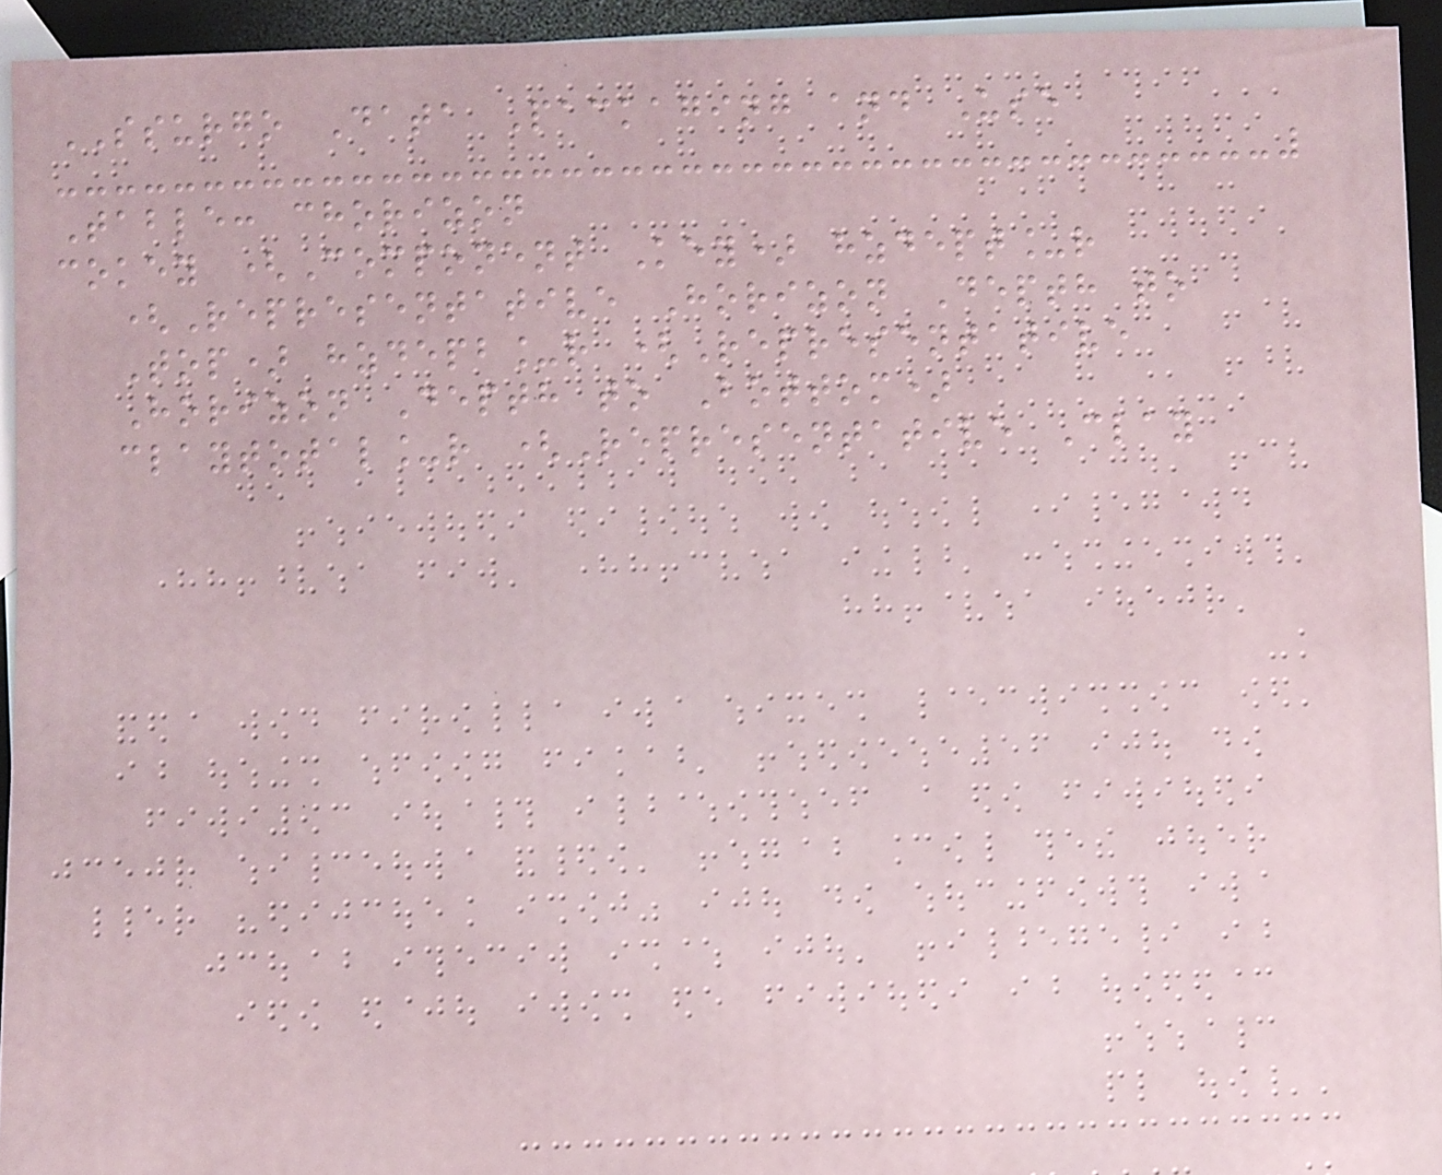SSURGO Data Packaging and Use
Table: chorizon
cokey (Component Key) hzdept_r
(Representative Horizon Depth to
Top) hzdepb_r (Representative
Horizon Depth to Bottom)
claytotal_r (Representative Clay
